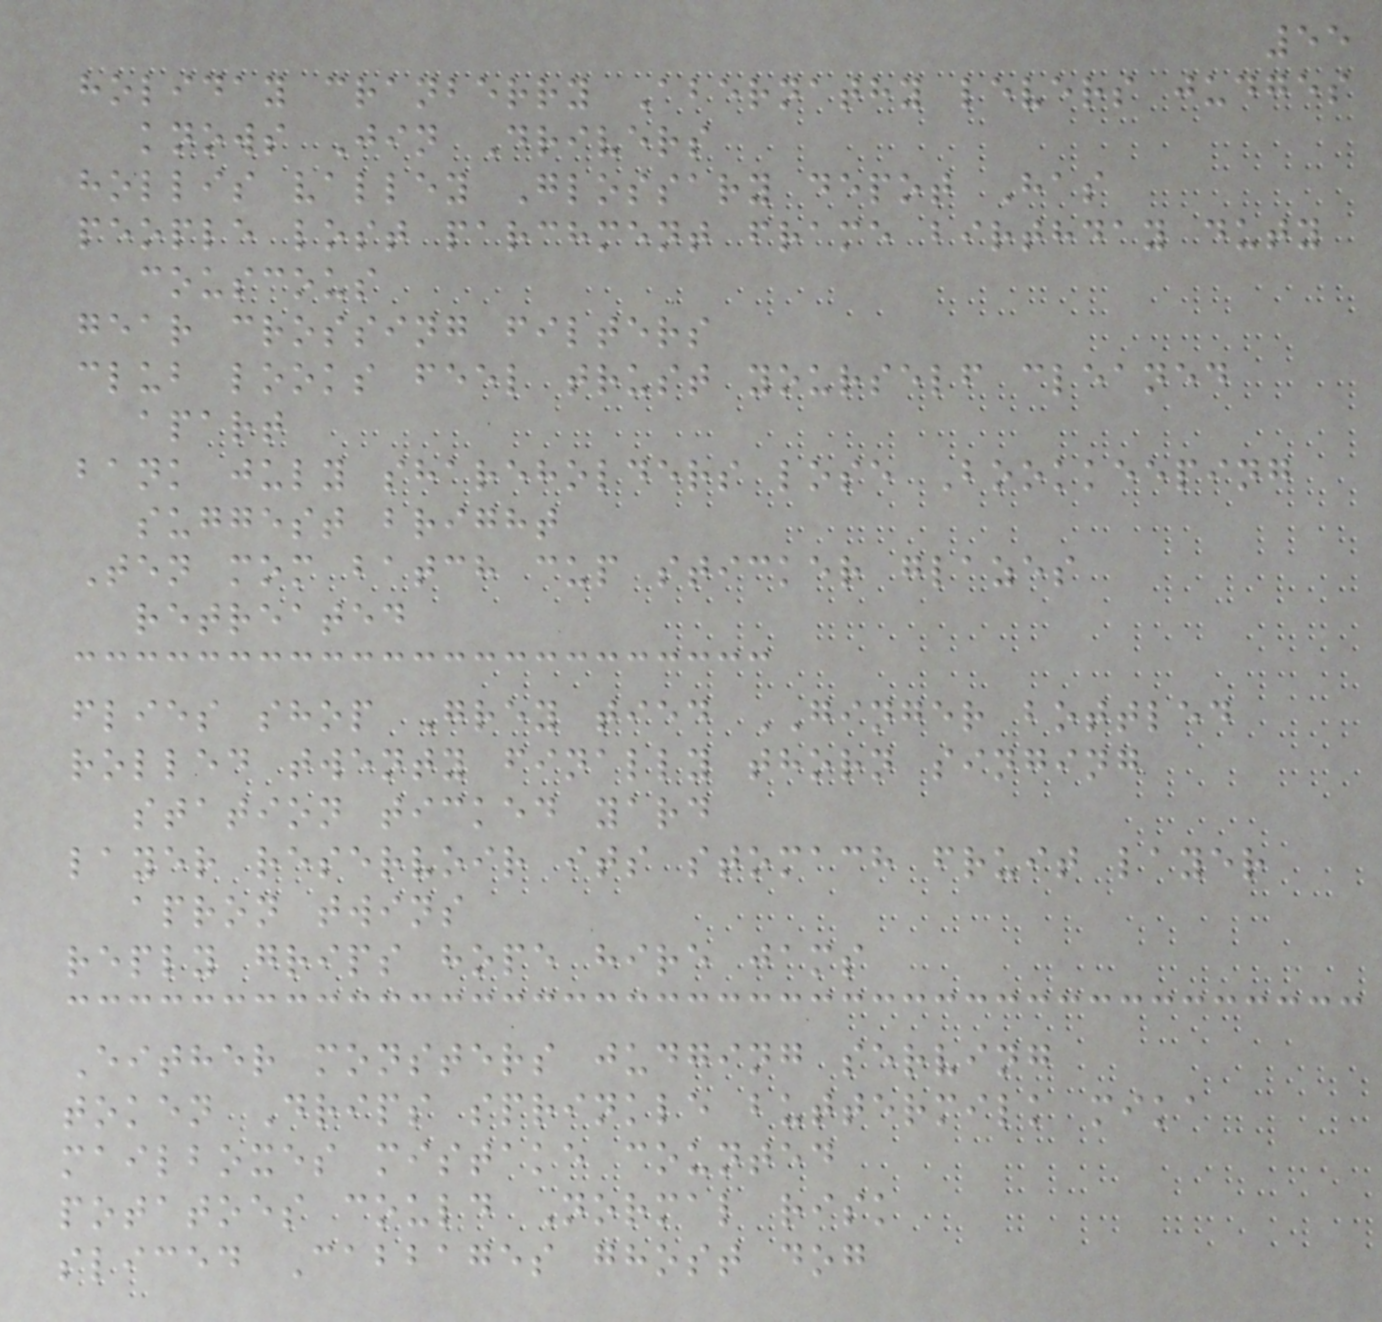55
holiday cranberry Abernathy levers judges
knows Jin Drivers
hollis valley Glossary depot Has
people lost parchment frame birthday duty
couscous
gear crossing filters
club looks feel trust yourself cleaned
apart
bank july shareholders lose Bookkeeping
suggest bright
Ten mom batch cup sticker glazes
retreated
flies shop Grey tied GINGER bottled
rolled twenty finally thorn singing
station ticked yard
layer reservoir its stomach fruit layer
apron twins
reply grips hope hire jams
Either monsters judging serving
token Drips sprinkle buttermilk mika
mailboxes mistake counted
potatoes could Normal risk
sliced Cabbages ghost dog
